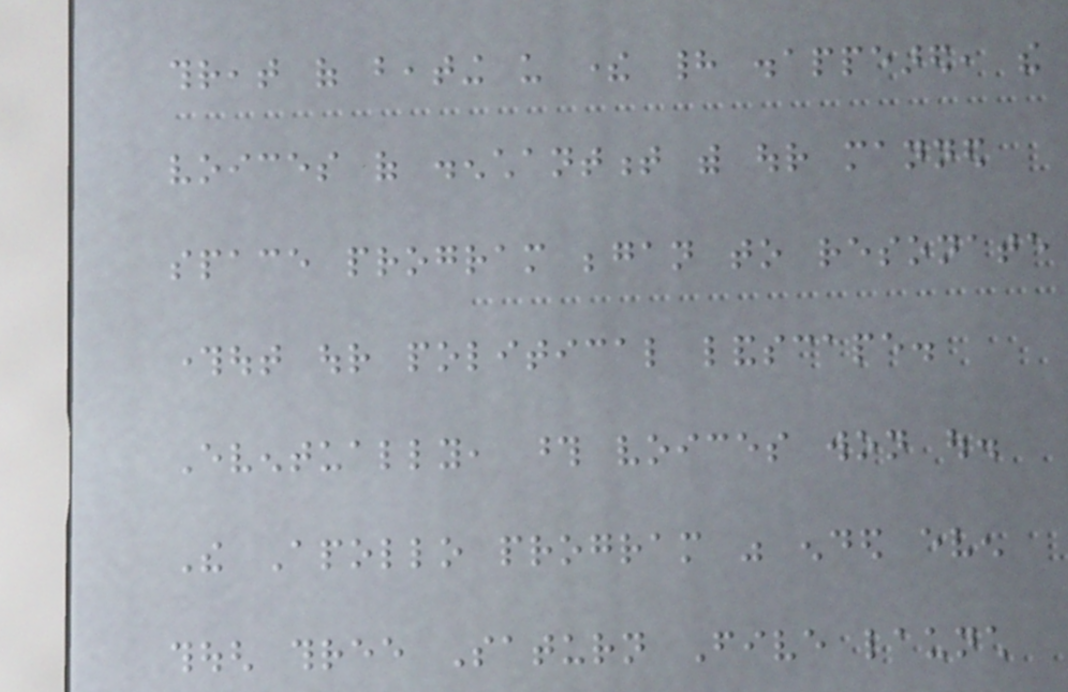threat of beating us there had disappeared, the
voices of disenchantment with our manned
space program began to resonate
throughout our political landscape.
Eventually, those voices won out.
The Apollo program was ended even
though three Saturn Five launch
